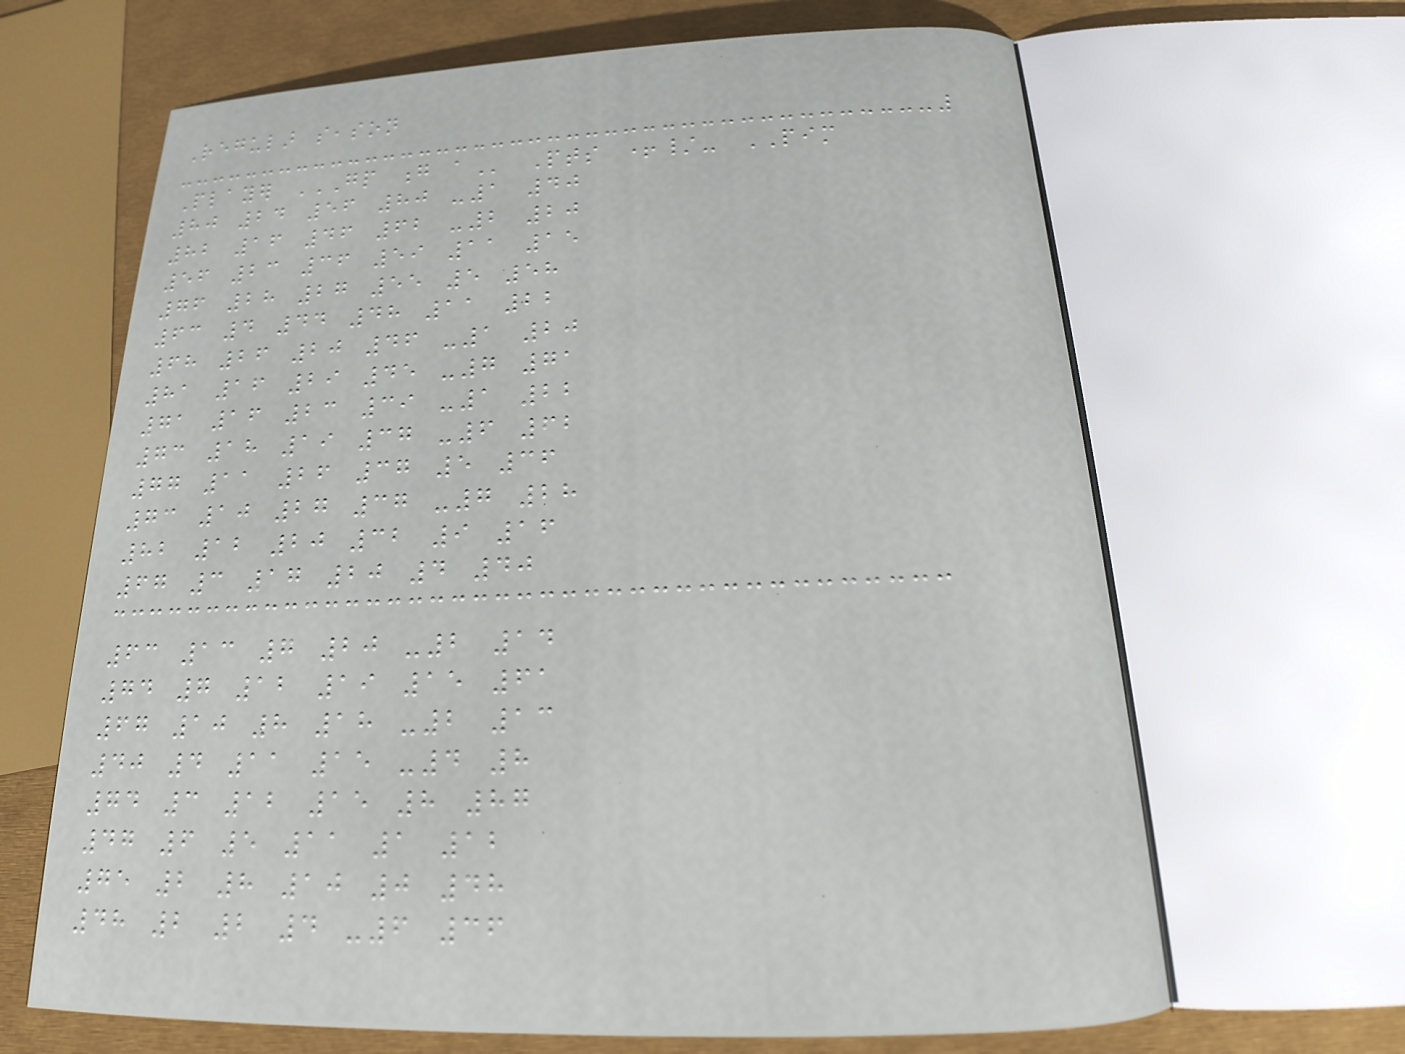Regular season
Player GP G A Pts +/- PIM
80 24 56 80 -1 40
82 16 46 62 -2 20
56 23 36 59 11 15
76 28 27 55 5 58
63 4 44 48 11 22
68 26 20 46 -1 20
81 16 29 45 -7 71
71 16 23 39 -1 22
73 18 19 37 -6 62
77 11 26 37 5 36
73 10 27 37 -7 28
82 12 20 32 9 16
67 3 17 20 4 40
63 13 7 20 -2 14
74 7 12 19 15 61
67 10 8 18 -2 13
40 4 11 15 -4 8
74 3 12 15 8 87
47 6 5 11 1 12
75 2 8 10 0 48
48 2 2 4 -6 36
